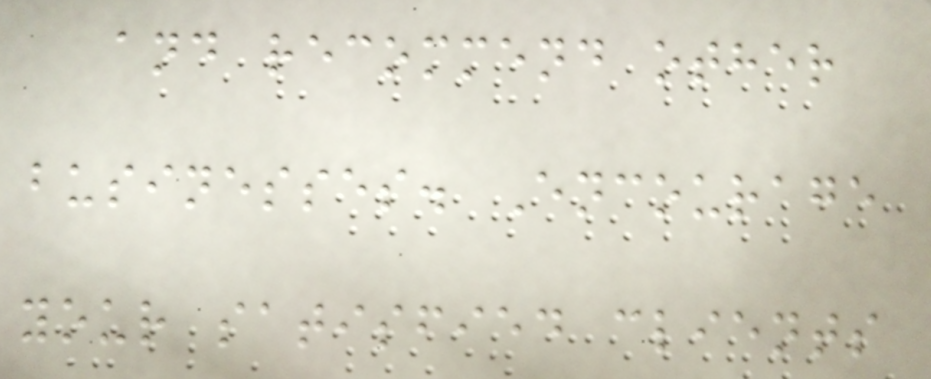and recommend other
businesses. Encourage
your satisfied clients
